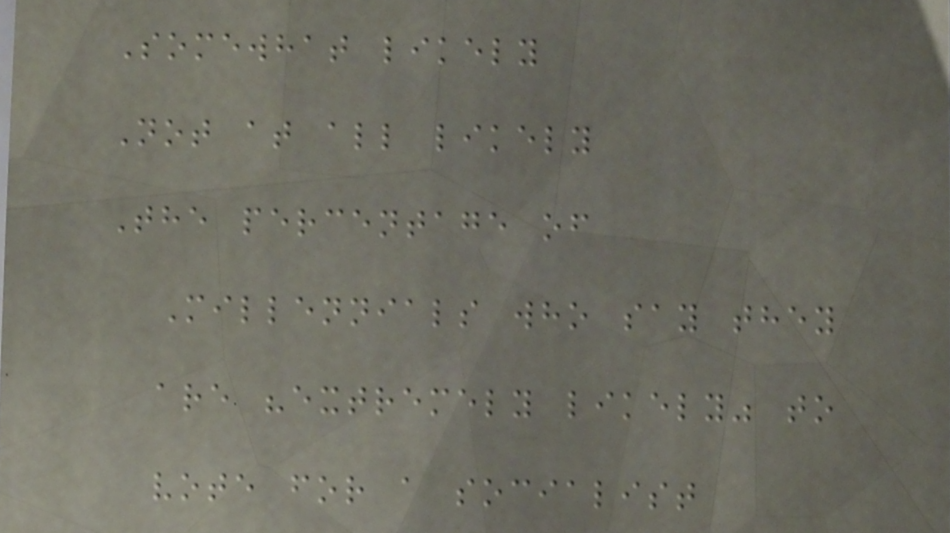Somewhat likely
Not at all likely
The percentage of
Millennials who say they
are "extremely likely" to
vote for a socialist
